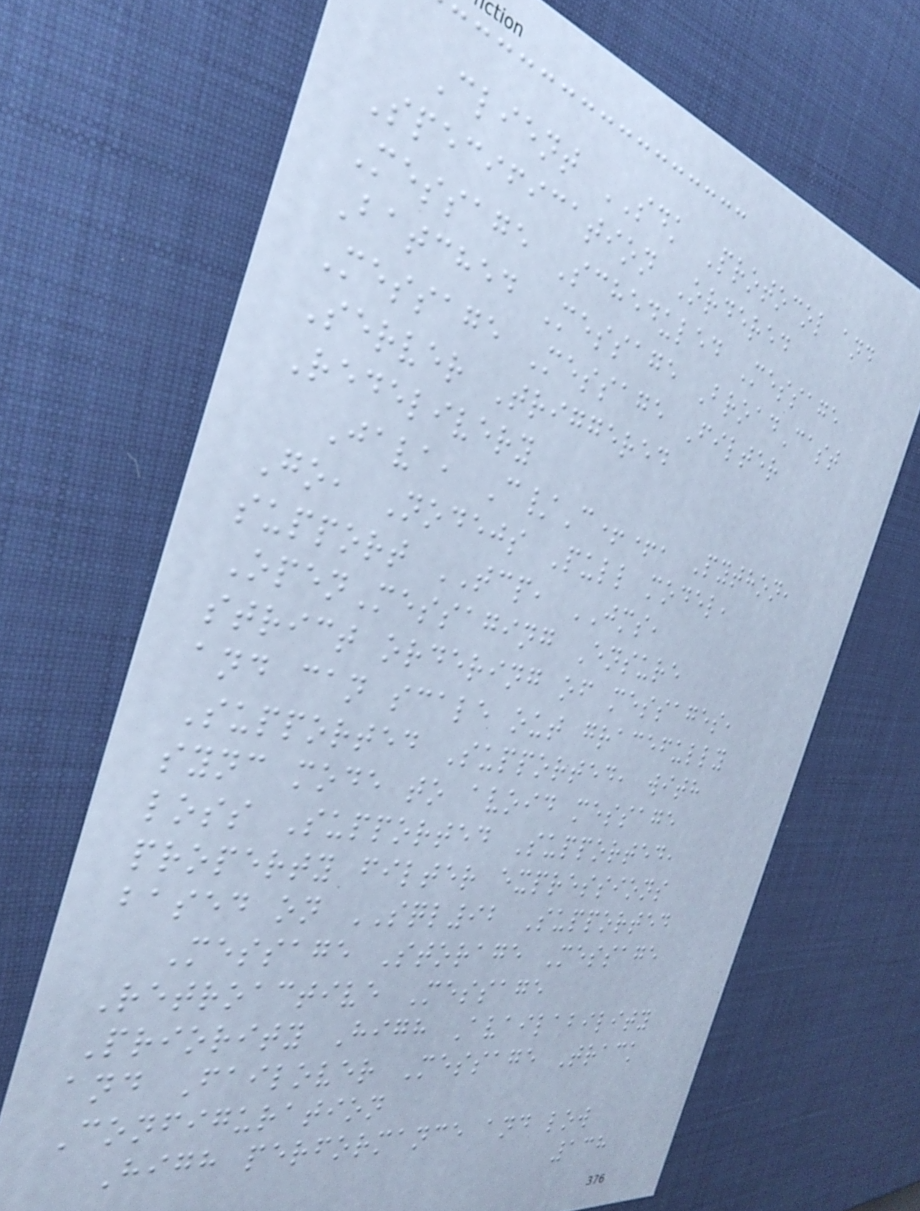Client SDK Protocol and
Specification Ordered
Message Scheduled Message
Batched Message BroadCast
Message Message Filter
Server Triggered
Redelivery
Java, C/C++, Python,
Go, Nodejs Pull model,
support TCP, JMS,
OpenMessaging Ensure
strict ordering of messages,
and can scale out gracefully
Supported Supported, with
sync mode to avoid message
loss Supported Supported,
property filter expressions
based on SQL92 Supported
Message Storage Message
Retroactive Message
Priority High Availability
and Failover Message Track
Configuration
High performance and low
138
